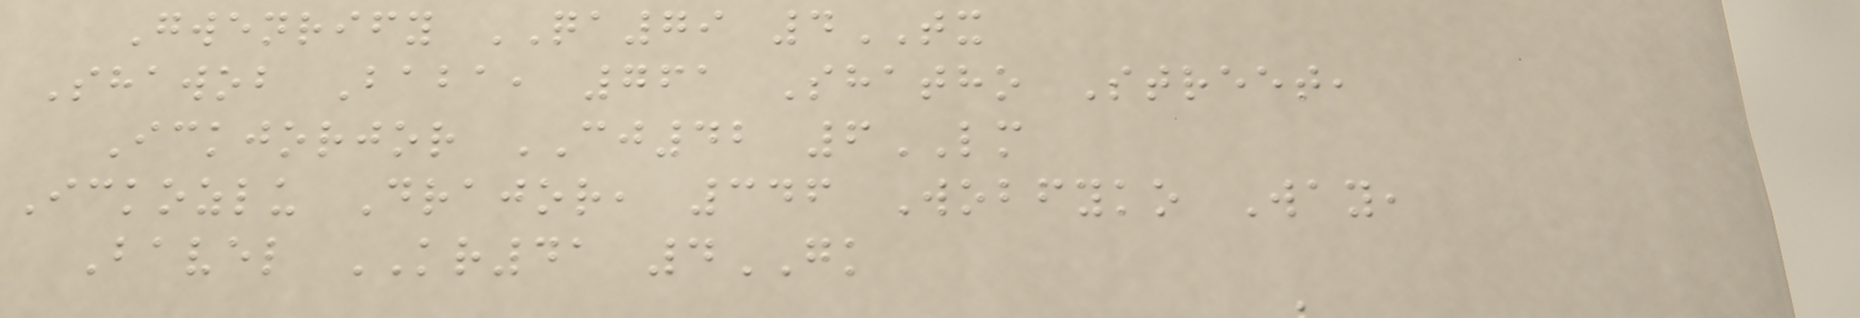Gwenrify QA79 4TX
Shawob Baba, 761 Shatho Street,
Ickjorjor CJ42 6LM
Ickozlu Drajor, 346 Wobfyko Way,
Bavel KR41 4GK
